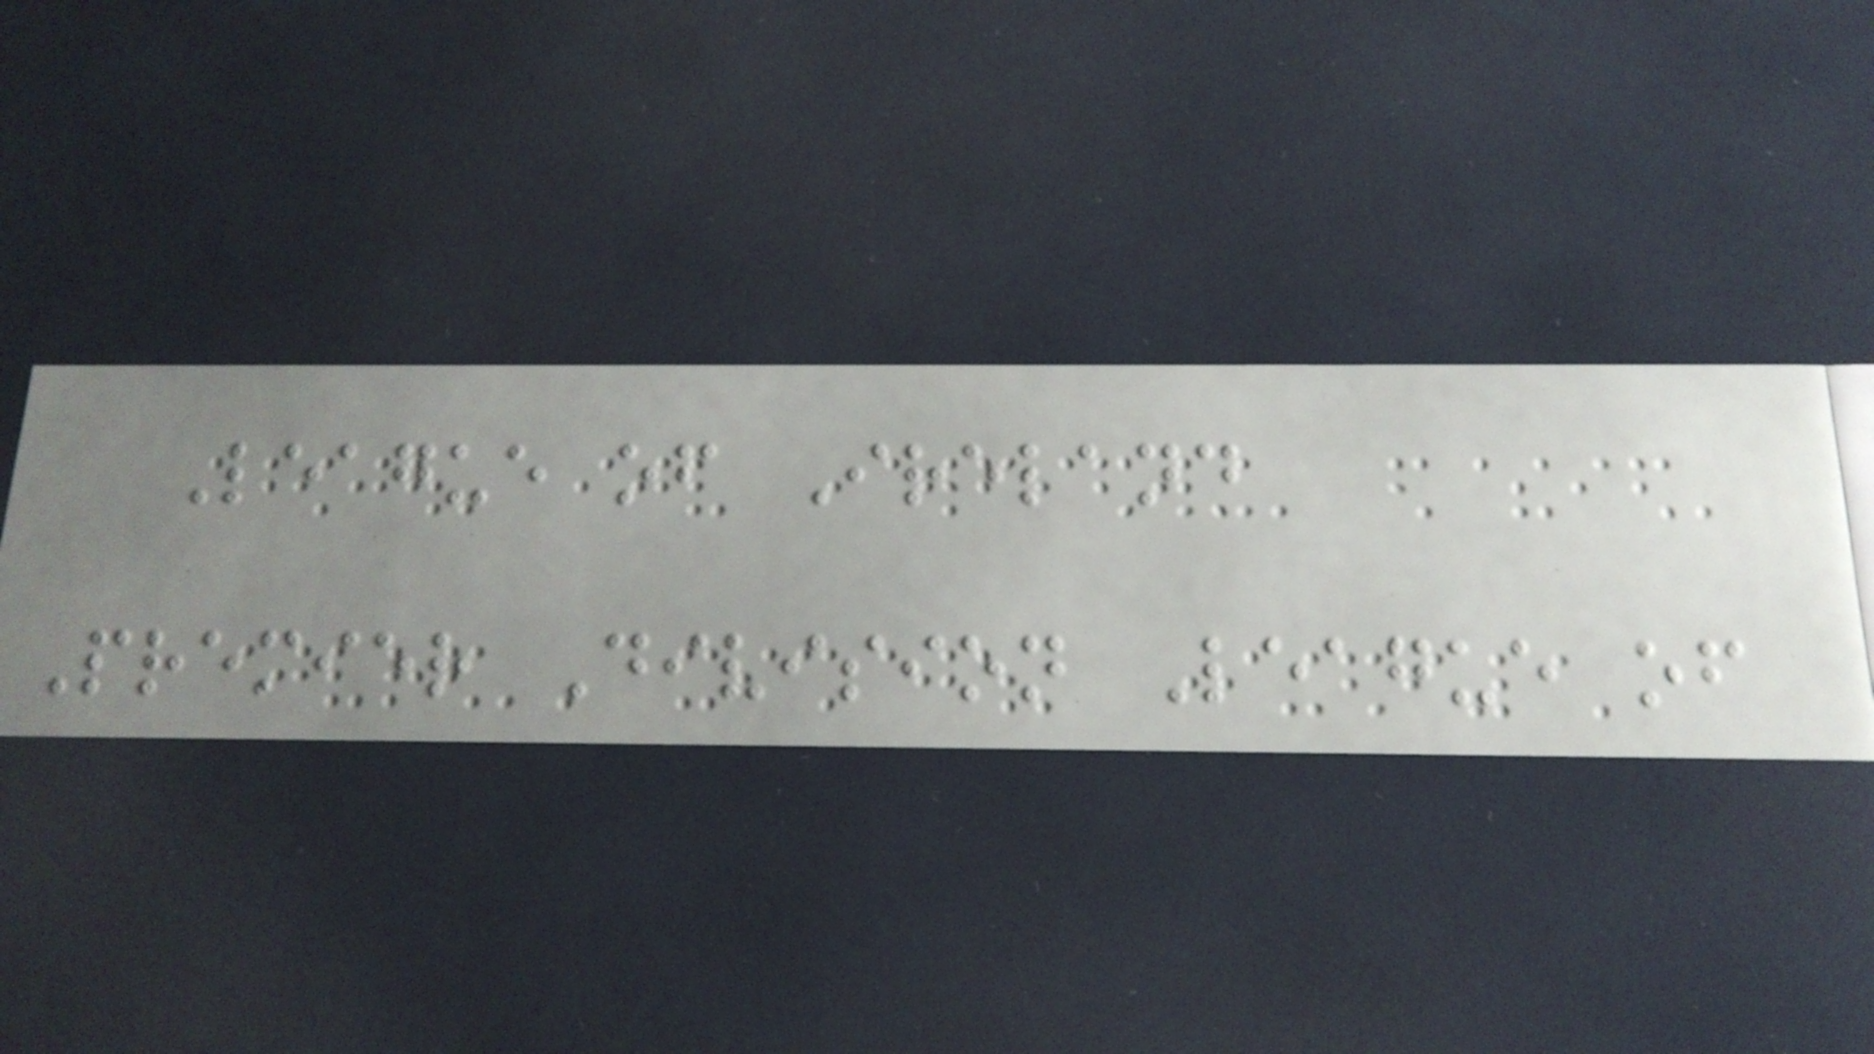League of Ireland
Premier Division League of
